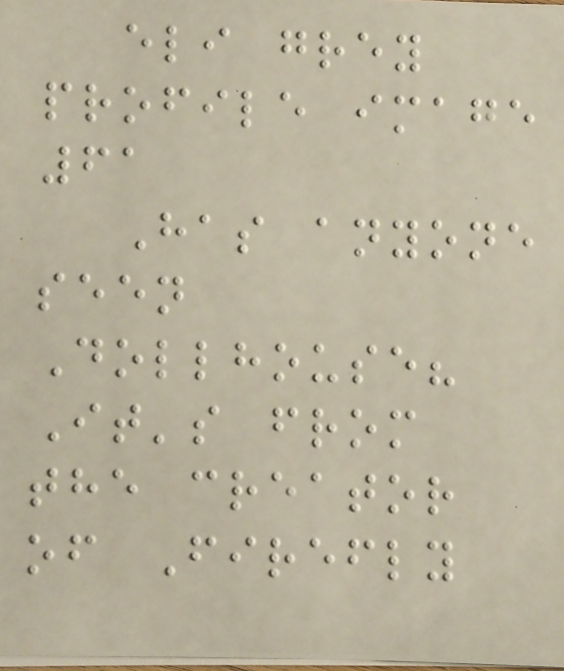eli grey
profile image
61
Has anyone
seen
Dollhouse?
It's from
the creator
of Firefly
